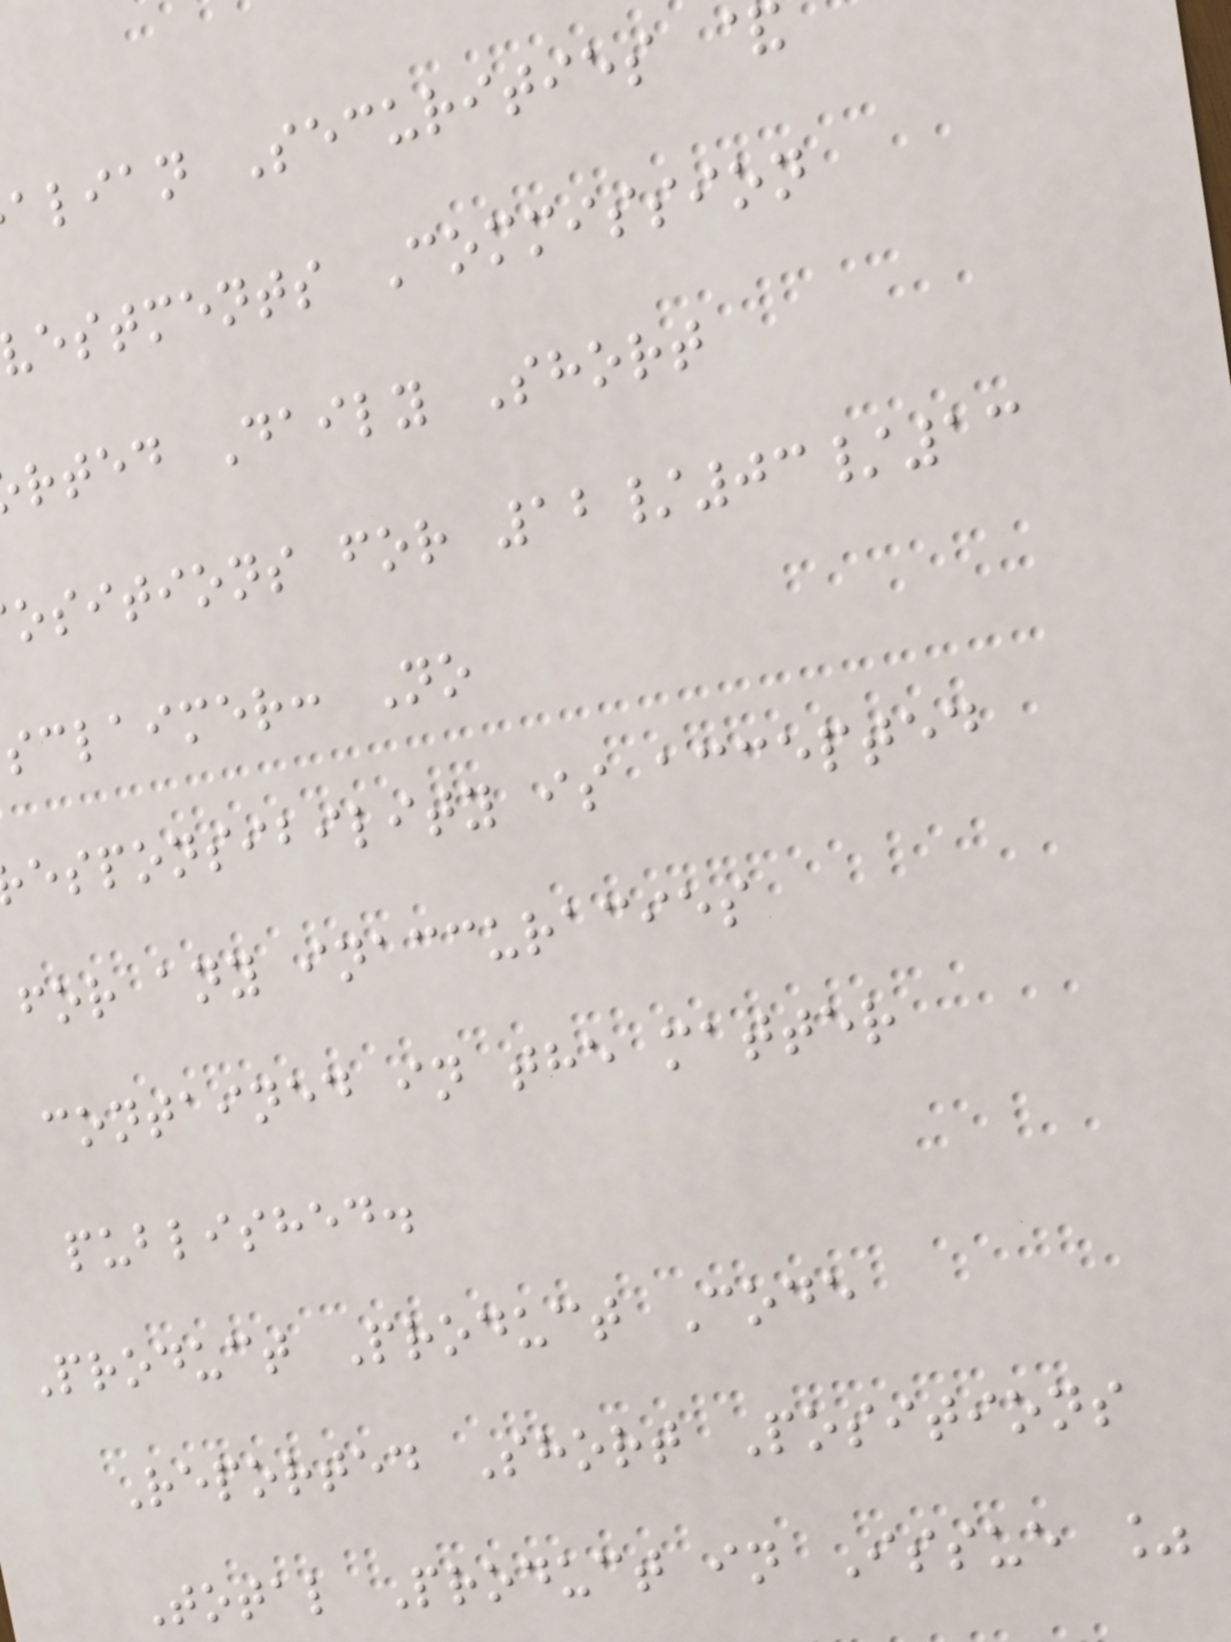alian Securities &
estments Commission
rted Daily Short
ositions for 12/03/13
sclaimer: No
esponsibility is accepted
for any inaccuracies
contained in the matter
published.
Product Product Code
Reported Short Positions
Total Product in Issue %
